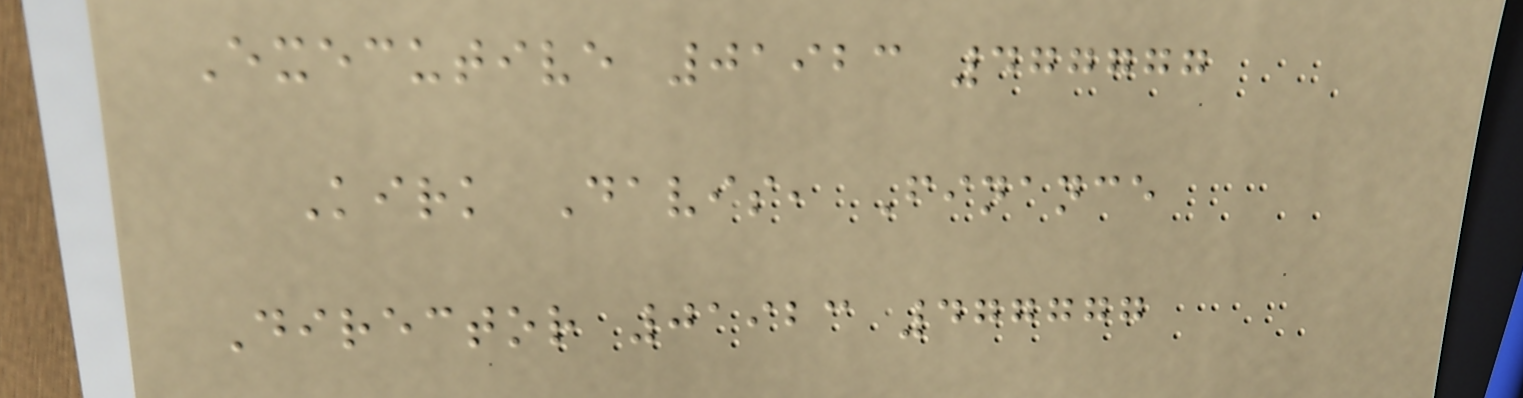Executive 01923 477777
Kirk Davis, Finance
Director 01923 477777
